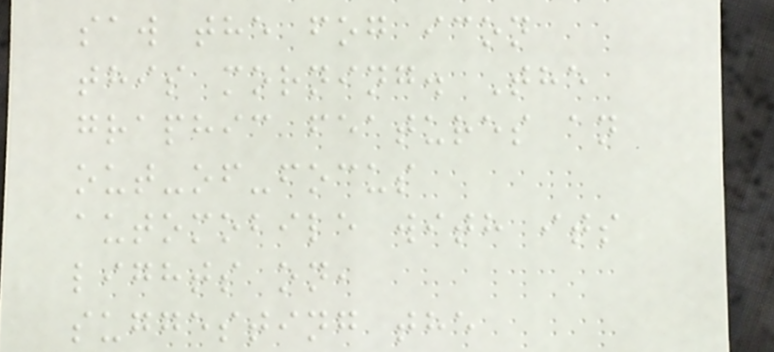saw the fog icon
this morning. The
graphic features an
out-of-focus
automobile with its
lights on,
suggesting the
